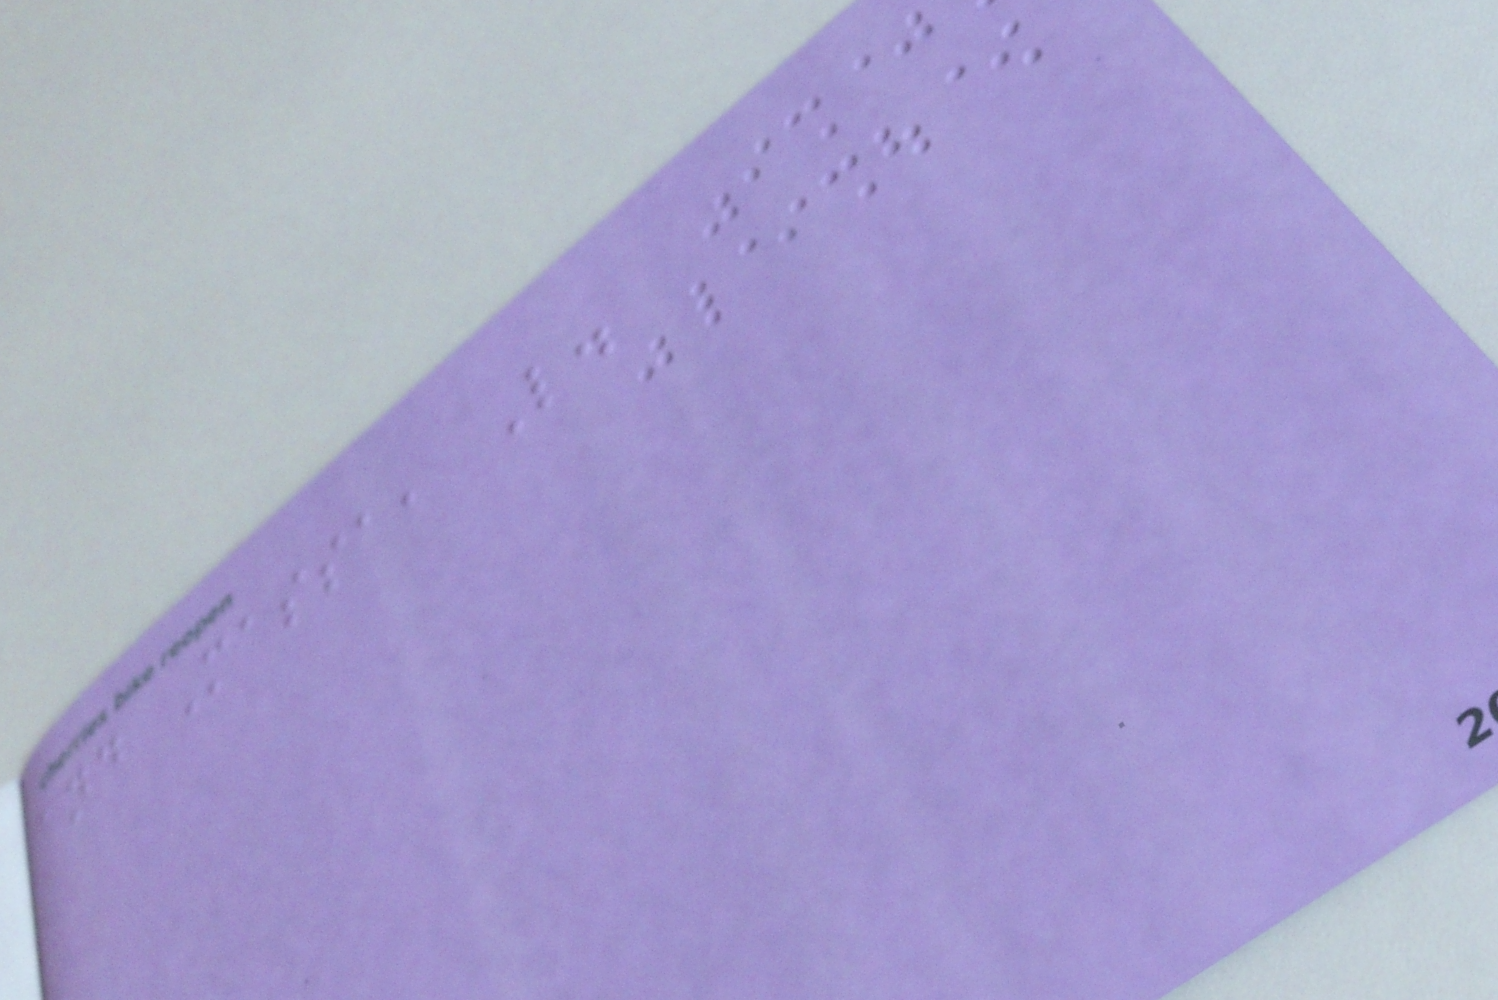and Massa, L.
